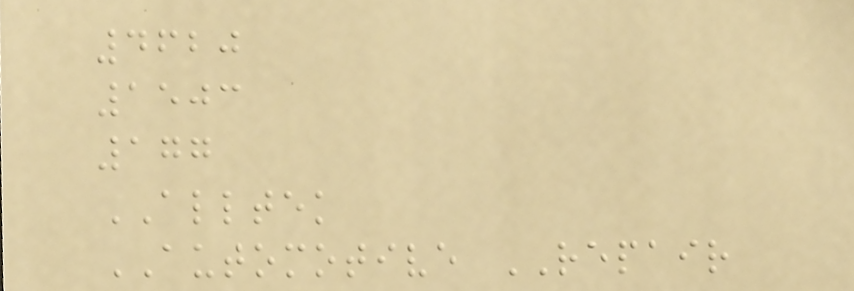4620
1503
177
ALLTEK
AUTOMOTIVE REPAIR
